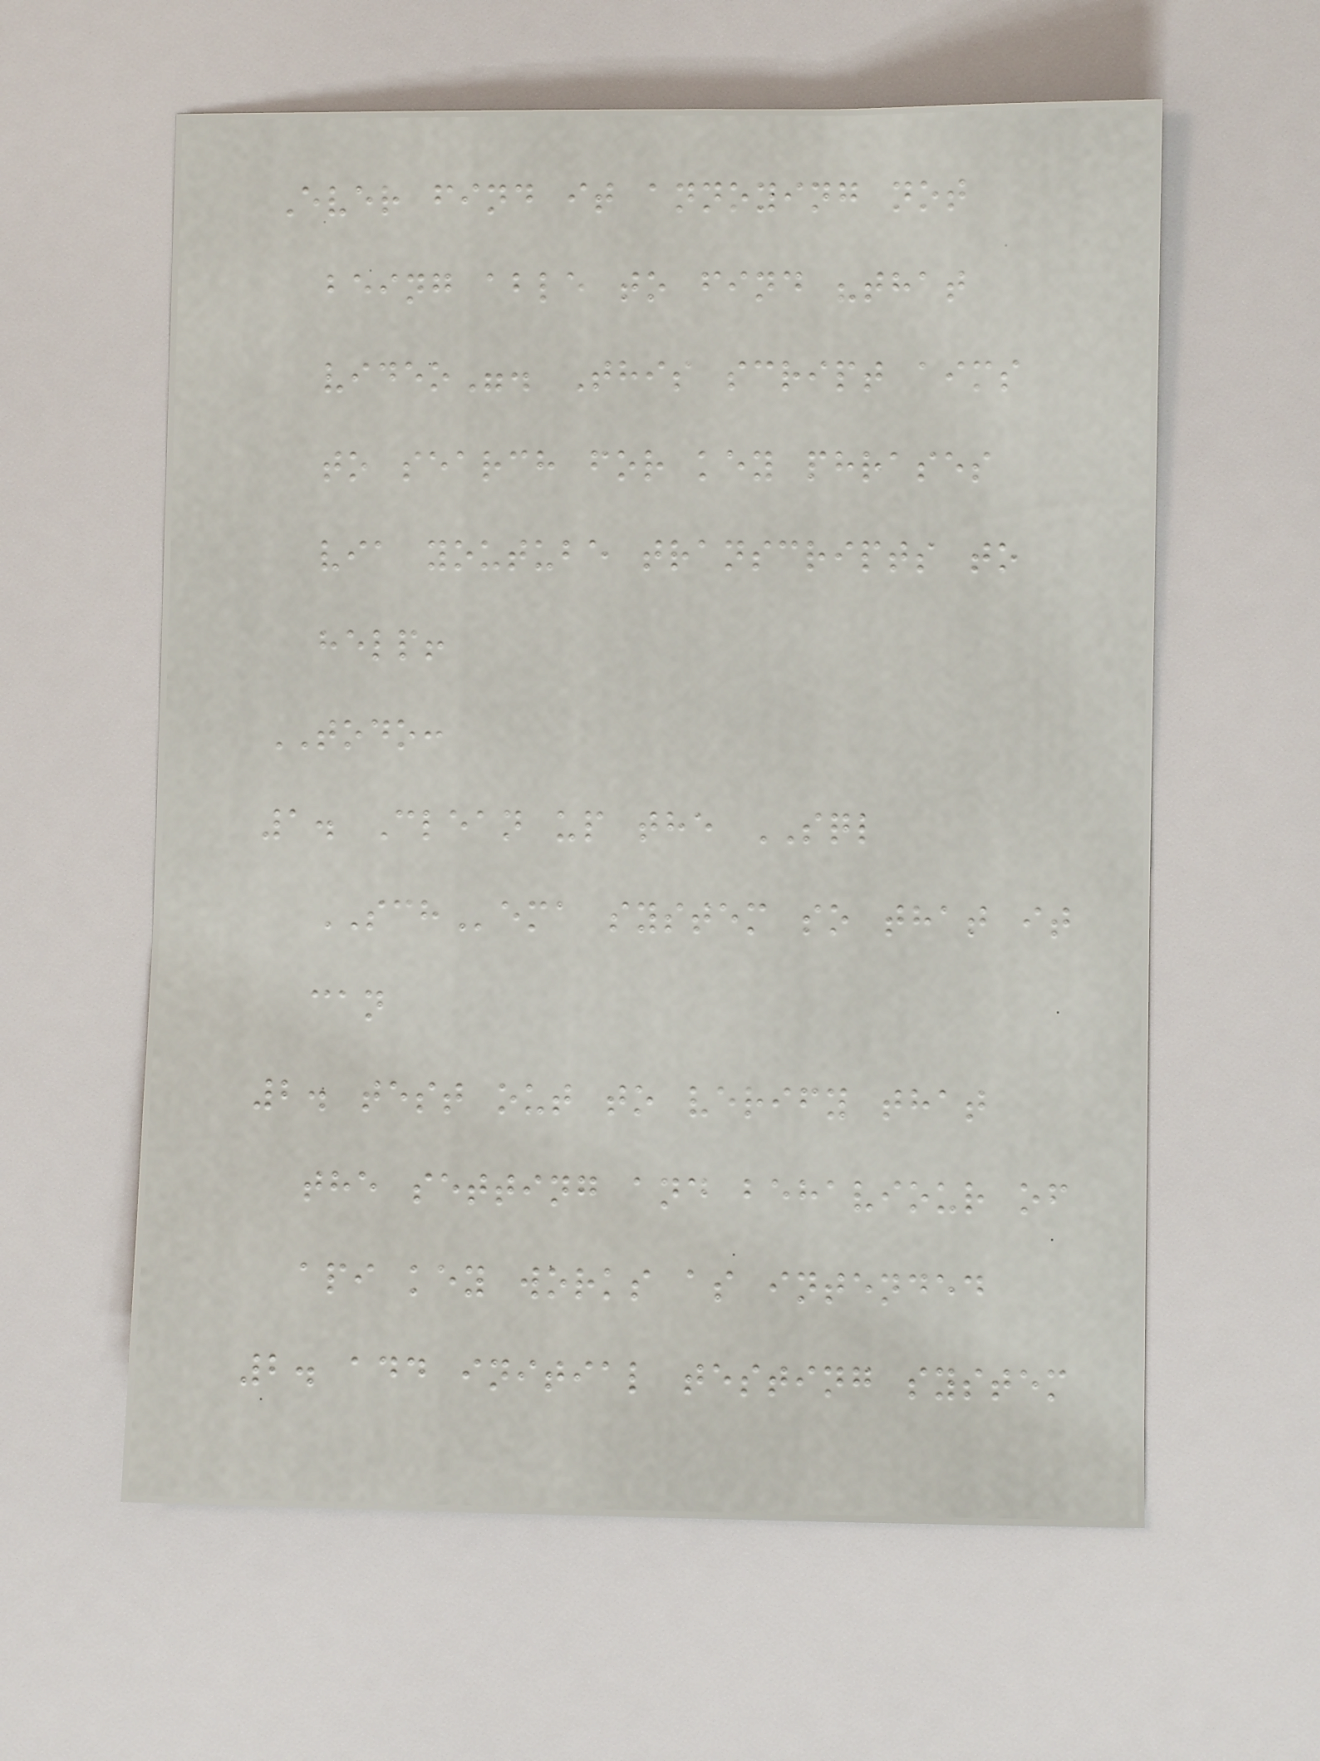Ever find it annoying not
being able to find "that
video". This script aims
to search for key phrases
via youtube transcripts to
help!
TODO:
1. Clean up the SQL
SCHema system so that it
can
2. test out to verify that
the setting and behaviour of
api key works as intended
2. add initial testing system
